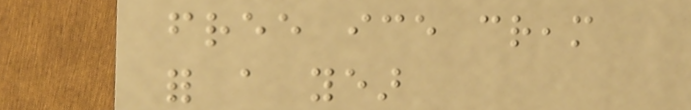free ice cream
for a year
